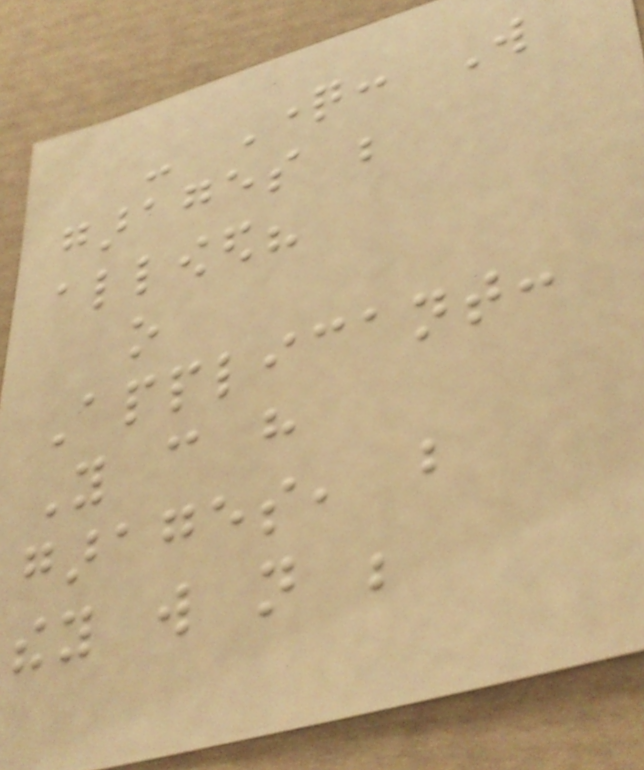- Question: Will
garages be
allowed?
o
Applicant:
You can have
garages, but
they will not be
